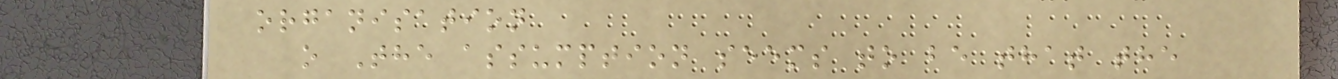organisation
o The assumption seems to be that the
